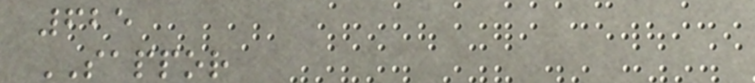625
SAPPOR
